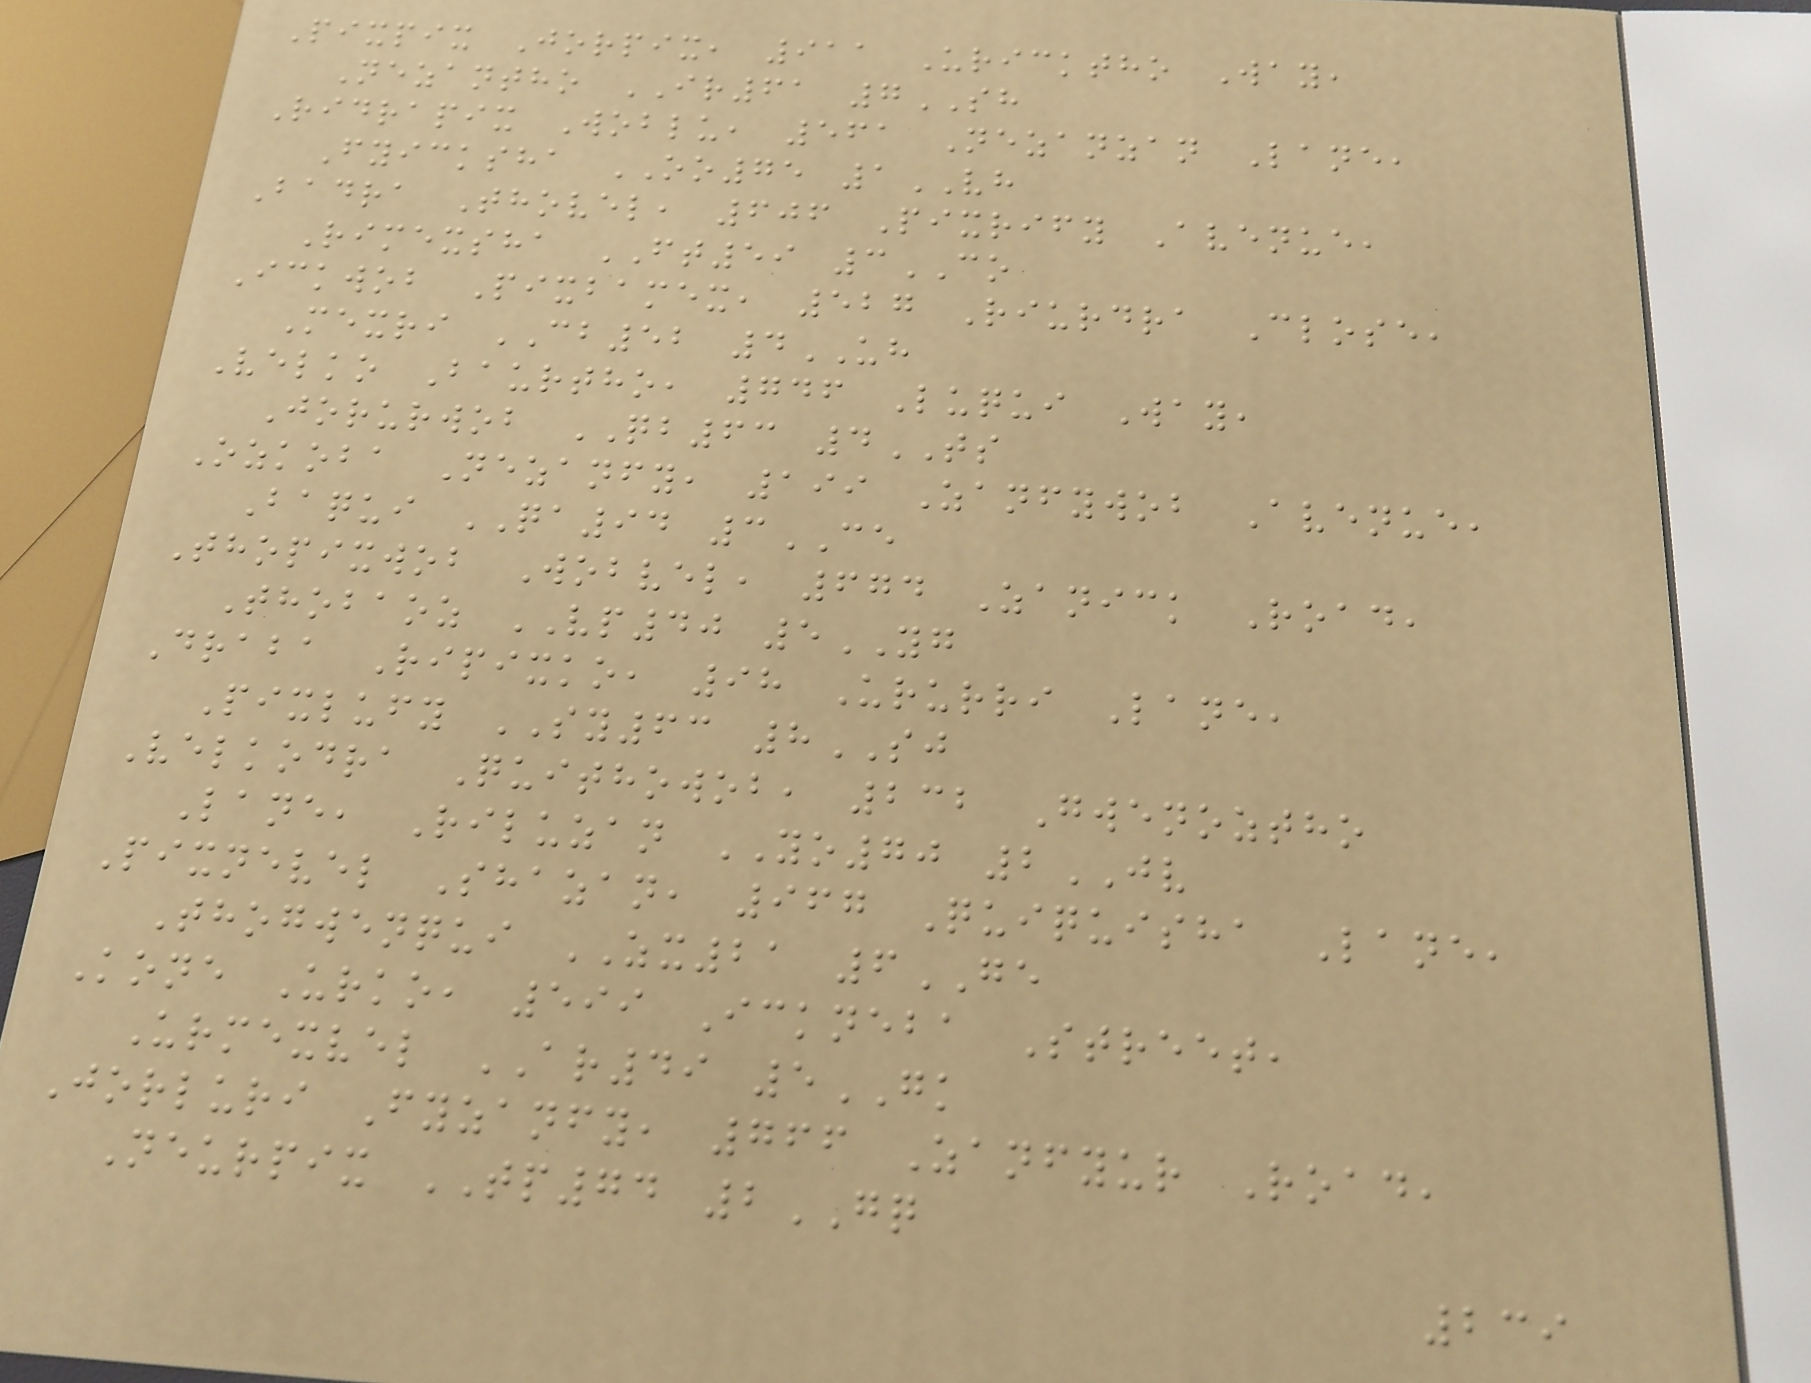Pixpix Jorpix, 911 Uricktho Way,
Nezantho IR61 7SH
Ridrapix Woblu, 561 Nezanzan Lane,
Fyicksha OO75 1VH
Badra Thovel, 606 Pixrify Avenue,
Rimexsha FT59 3CO
Ickwob Pixbamex, 527 Riurdra Close,
Mexri CB52 4UH
Velko Baurtho, 746 Luqui Way,
Jorurwob QB63 4TS
Ozkoba Nezanfy, 199 Zanfywob Avenue,
Baqui QA94 3CE
Thopixwob Wobvel, 674 Zanick Road,
Thobaoz VP40 5YG
Draba Ripixko, 98 Ururri Lane,
Pixlufy SY63 8SJ
Velkodra Quithowob, 232 Gwenoztho
Lane, Riluzan YO70 2JV
Pixnevel Shazan, 967 Quiquisha Lane,
Thogwenqui ZX21 6GE
Kone Urko, 599 Ickneba Street,
Urmexvel AR49 5GK
Jorluri Fyzanfy, 766 Zanfyur Road,
Neurpix TP74 2GQ
239
